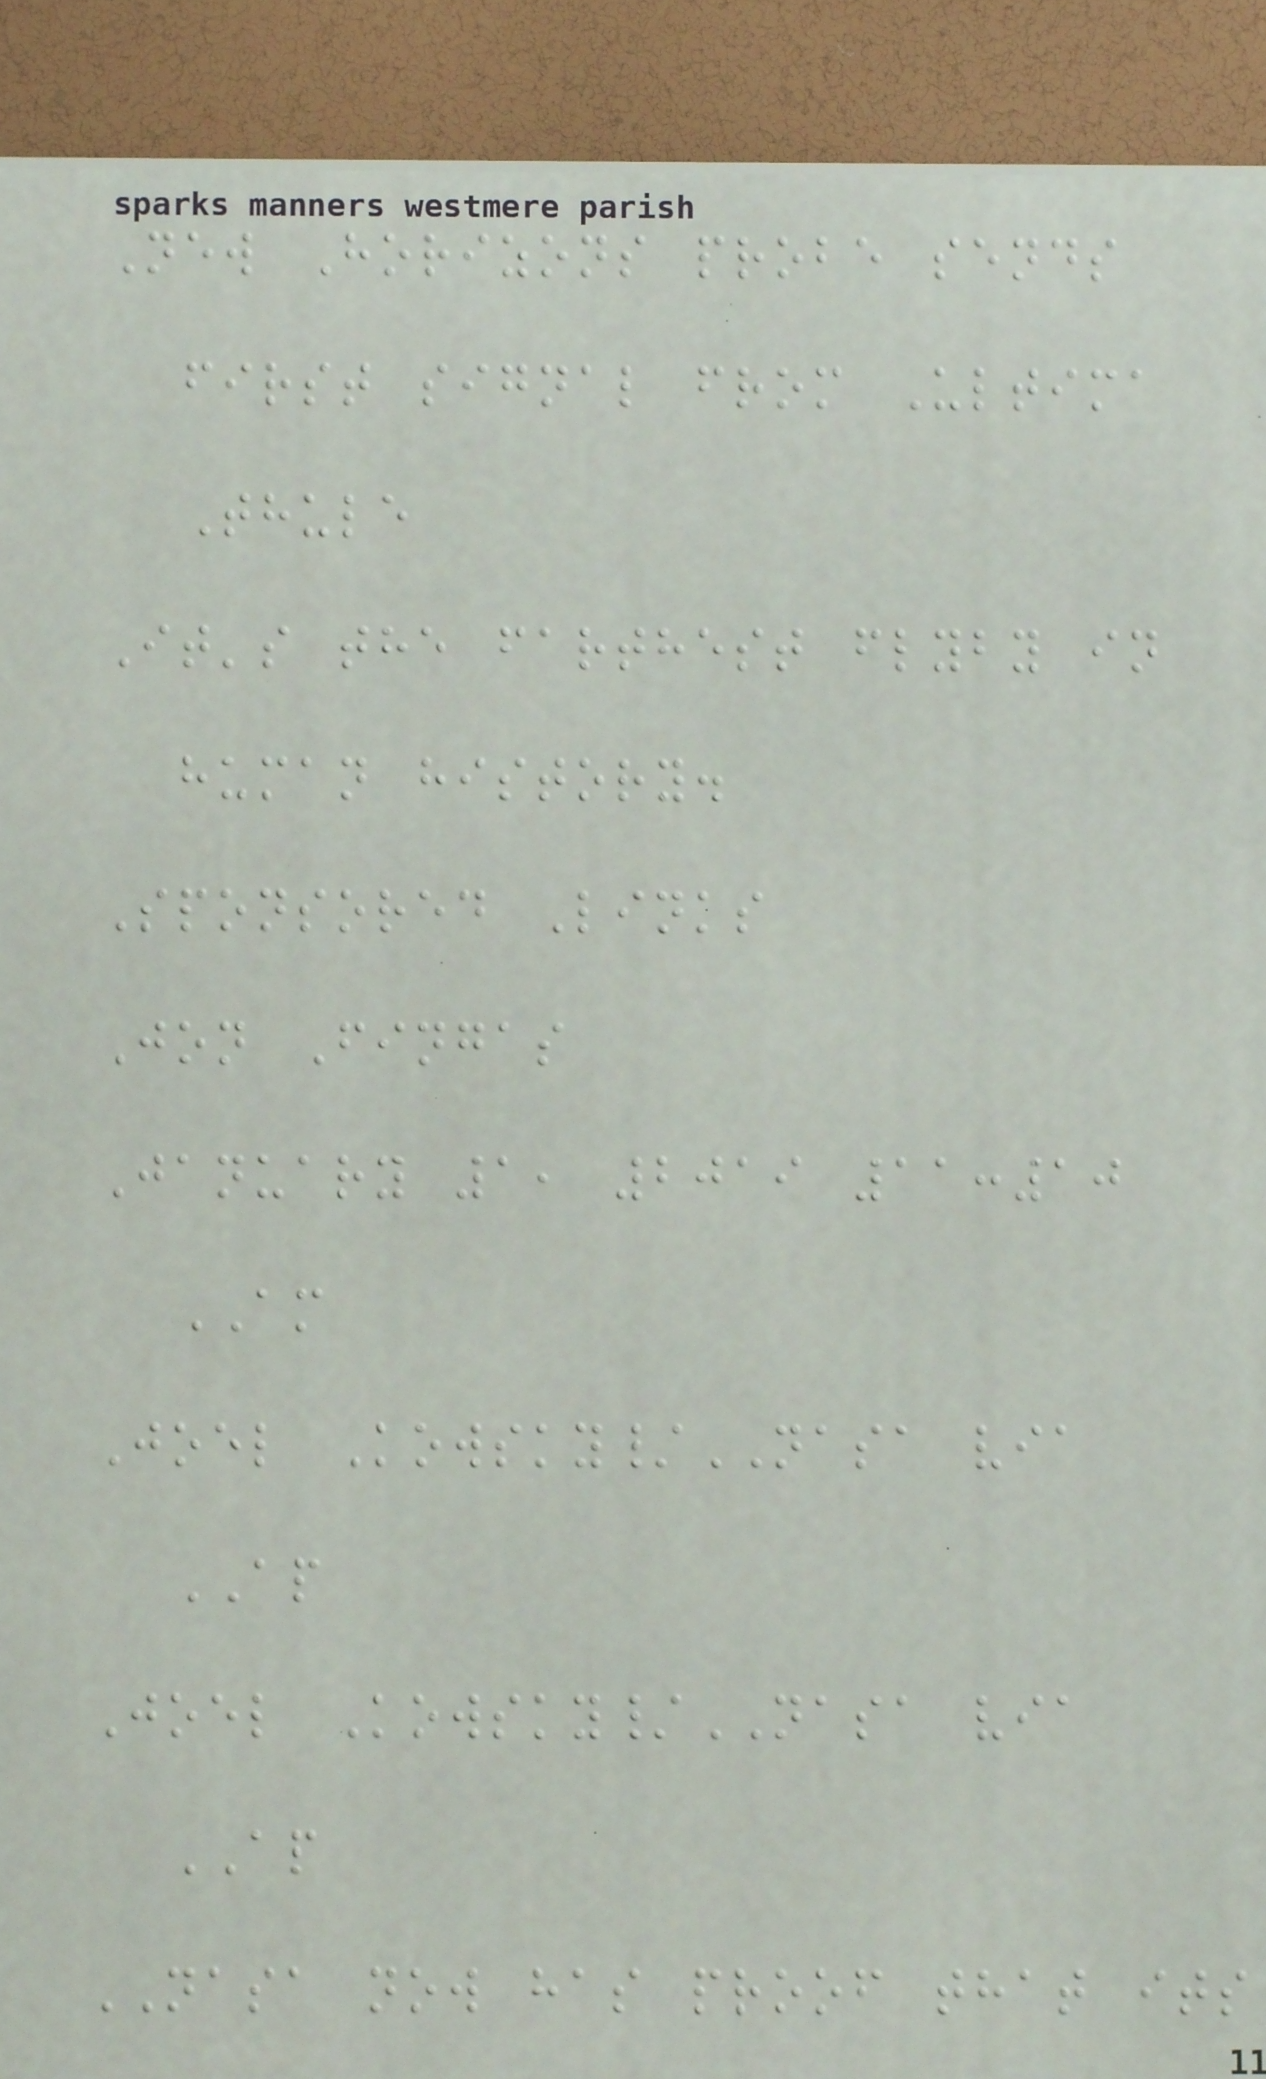New Horizons probe sends
first signal from Ultima
Thule
It's the farthest flyby in
human history.
Sponsored Links
Jon Fingas
January 1, 2019 11:10
AM
Joel Kowsky/NASA via
AP
Joel Kowsky/NASA via
AP
NASA now has proof that its
